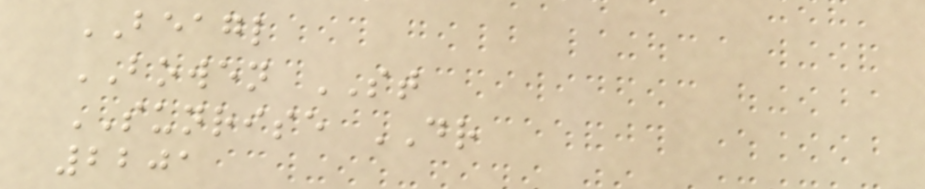BEAGL
BOWEN ST
SUNRISE DR
2201
